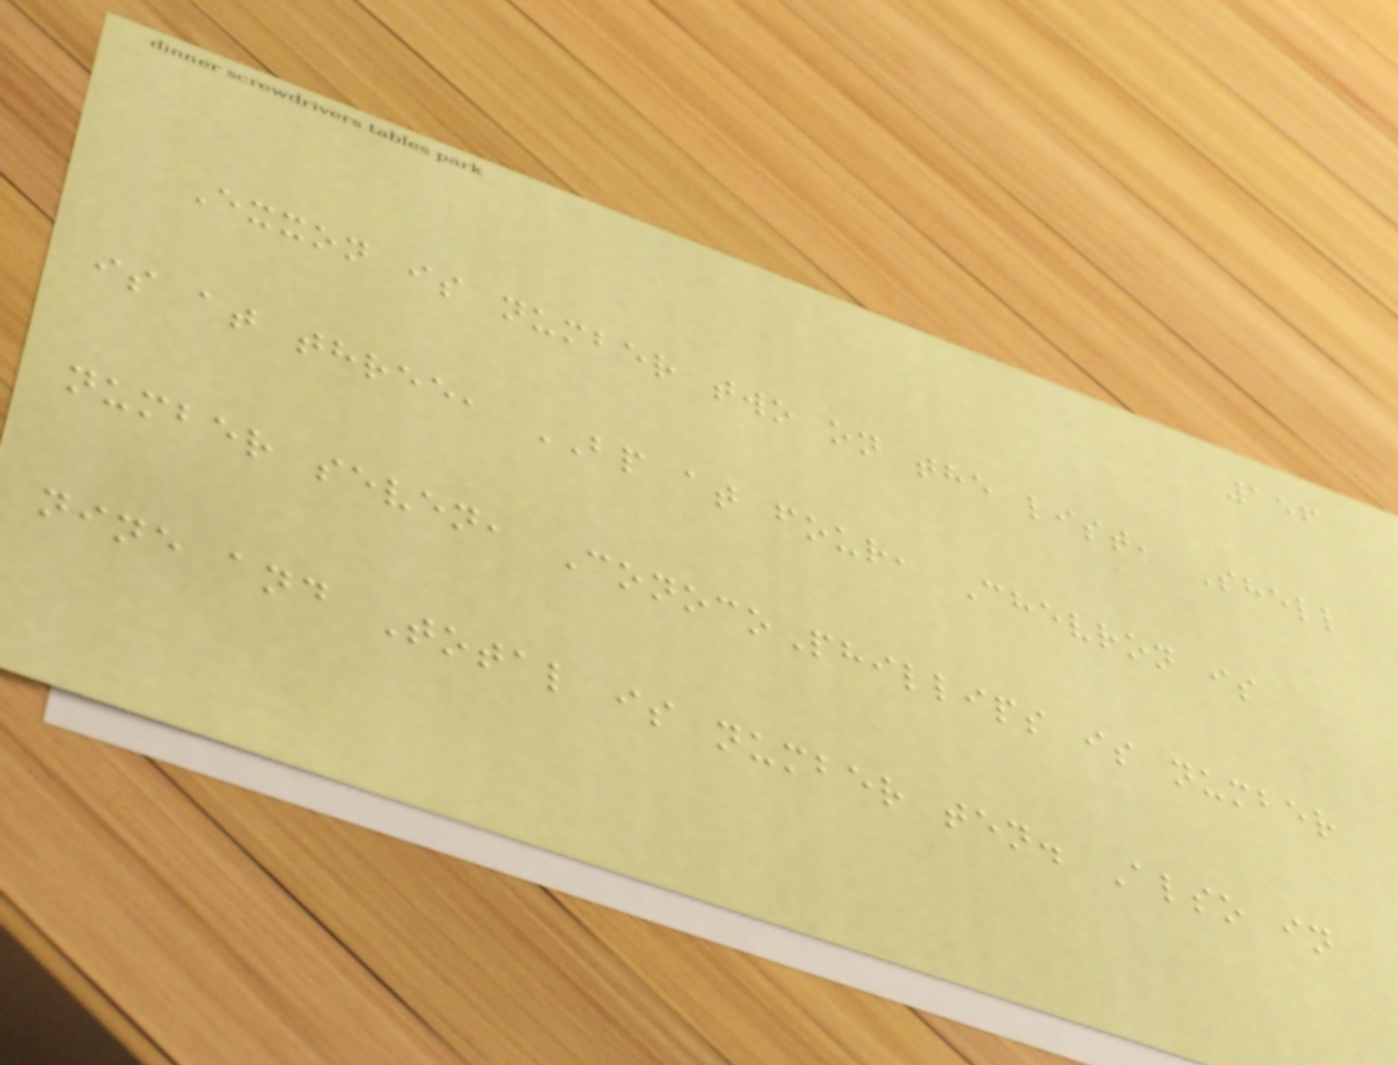156
Exxon is number two on the list, Shell
is at three, BP at four, Chevron is
number seven, ConocoPhillips is number
nine and Total is number ten. Also in
